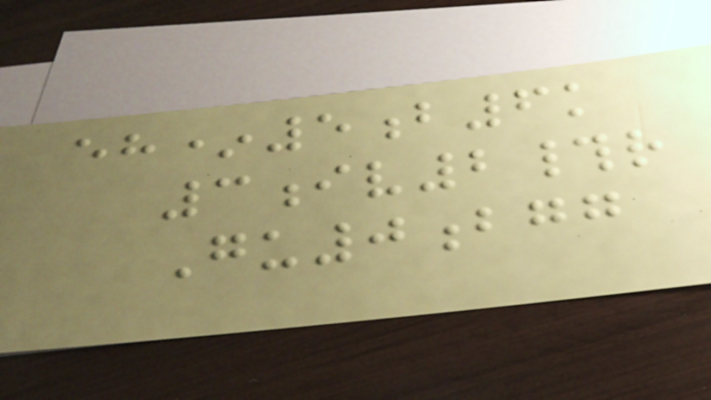eh*5b6k
3iv2#r
Gu0bgg
